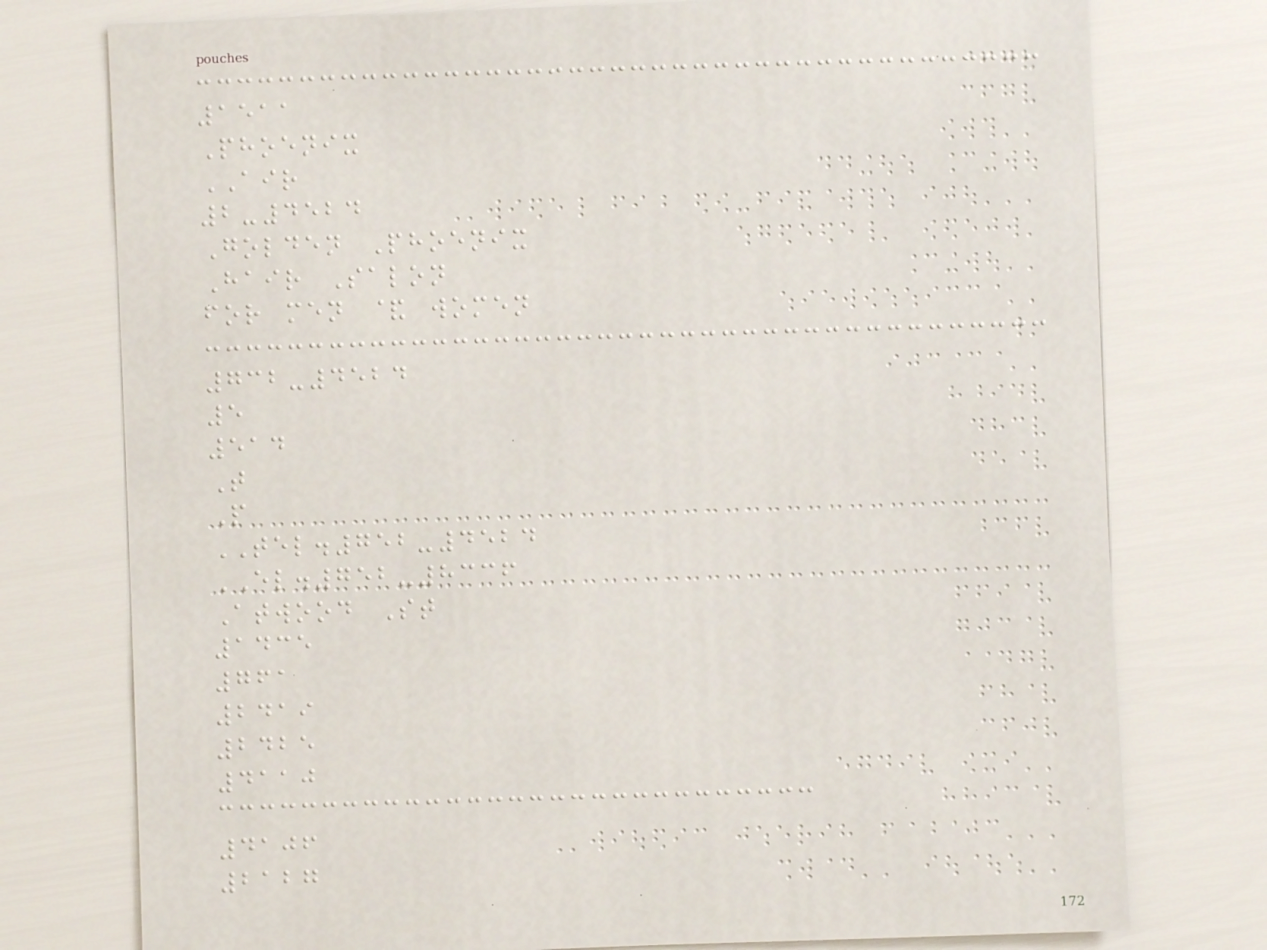1511
Phoenix
AIR
2-4524
Golden Phoenix
Hair Salon
for men & women
732-4524
5
514
T
P
TEL.752-4524
EL.752-8336
Atwood St
1435
761
2419
2425
4110
4106
2127
